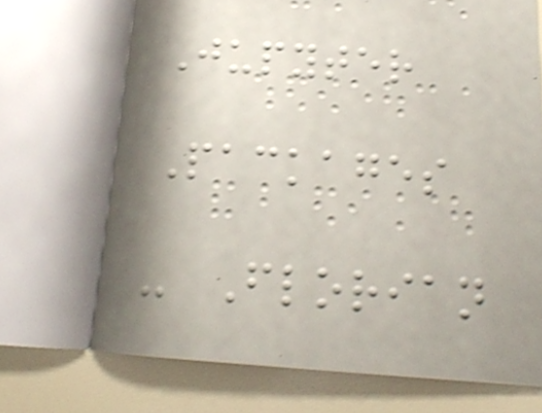Jupyter
Packages
- Florian
